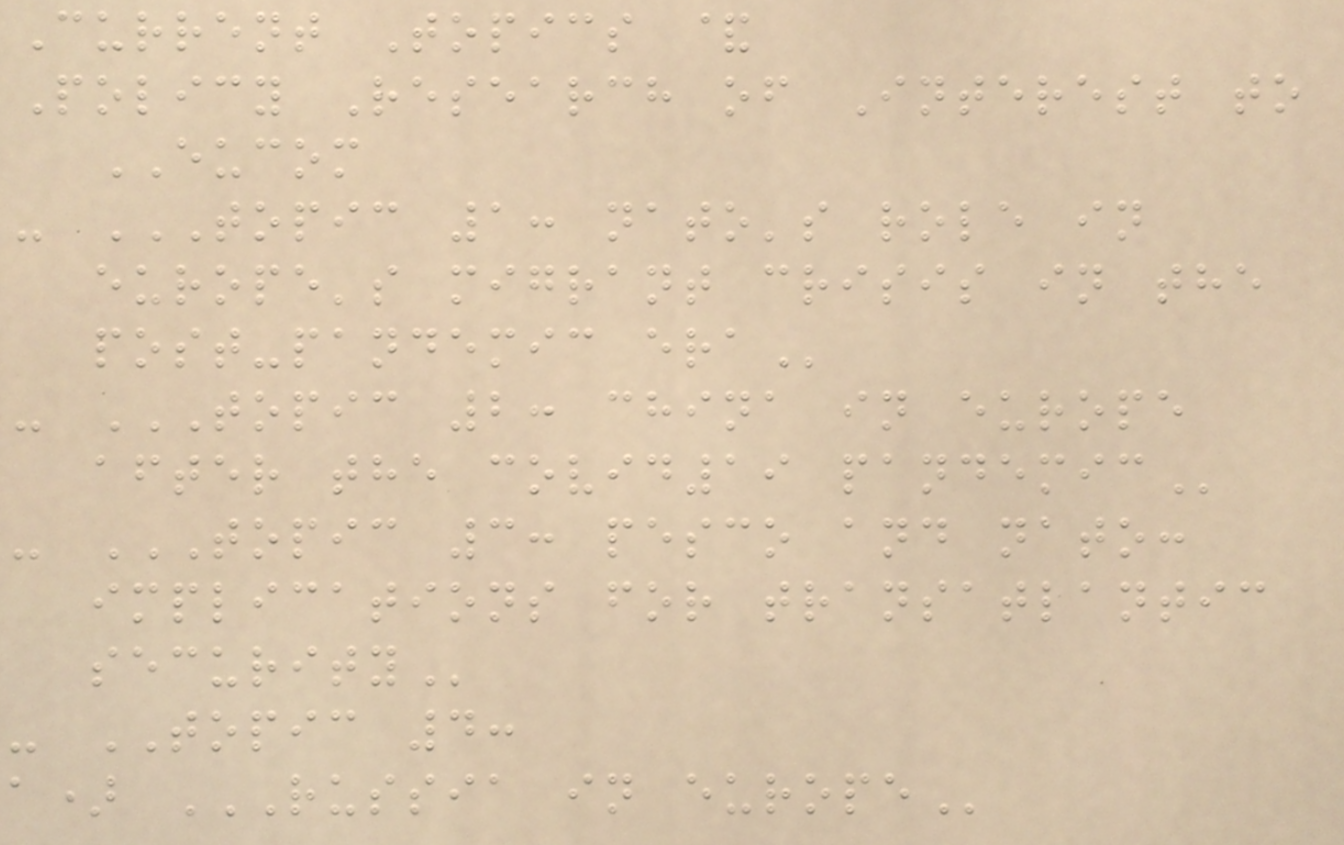Current Topics &
Policy Research of Interest to
EUCOM
- TOPIC 1: NATO'S ROLE IN
EUROPE'S MIGRANT CRISIS IN THE
POST-PANDEMIC ERA
- TOPIC 2: CHINA IN EUROPE
AFTER THE COVID19 PANDEMIC
- TOPIC 3: PESCO AND NATO:
IMPLICATIONS FOR TRANSATLANTIC
SECURITY
- TOPIC 4:
a) RUSSIA IN EUROPE
